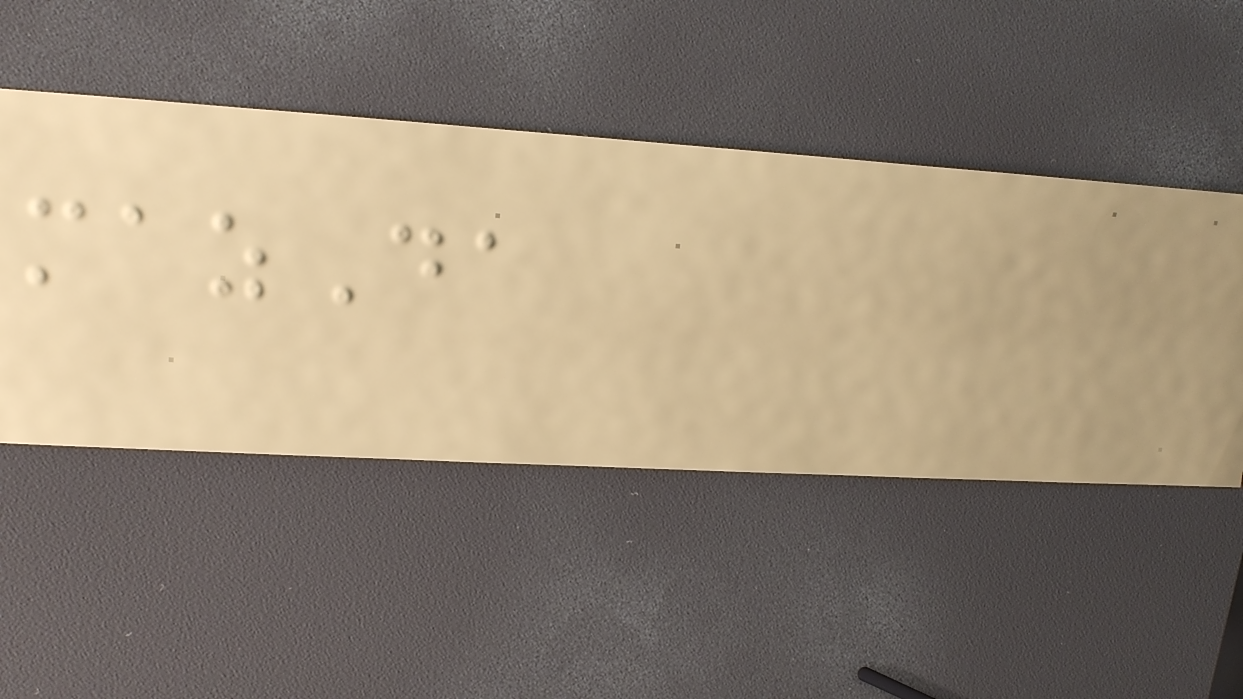mazDa
